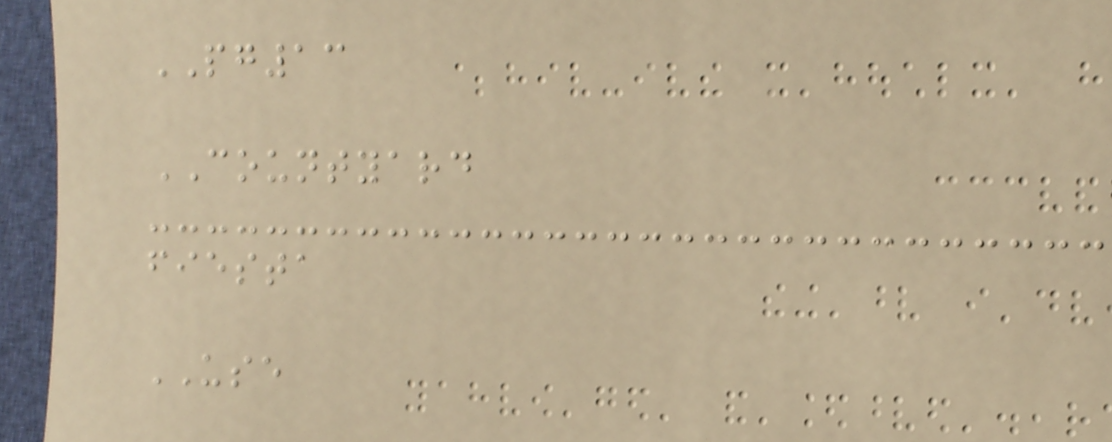PG13
COUNTYARD
fiesta
USE
